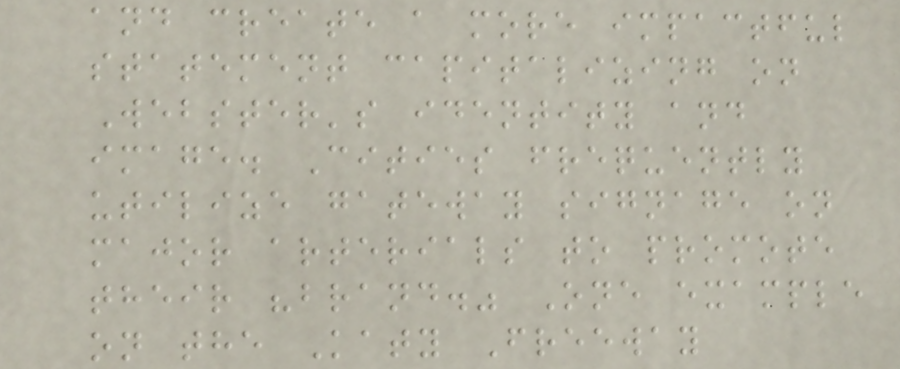and create a more impactful
statement capitalizing on
Webster's identity and
image. Cities frequently
utilize gateway signage on
major arterials to promote
their "brand." One example
on the Katy Freeway
